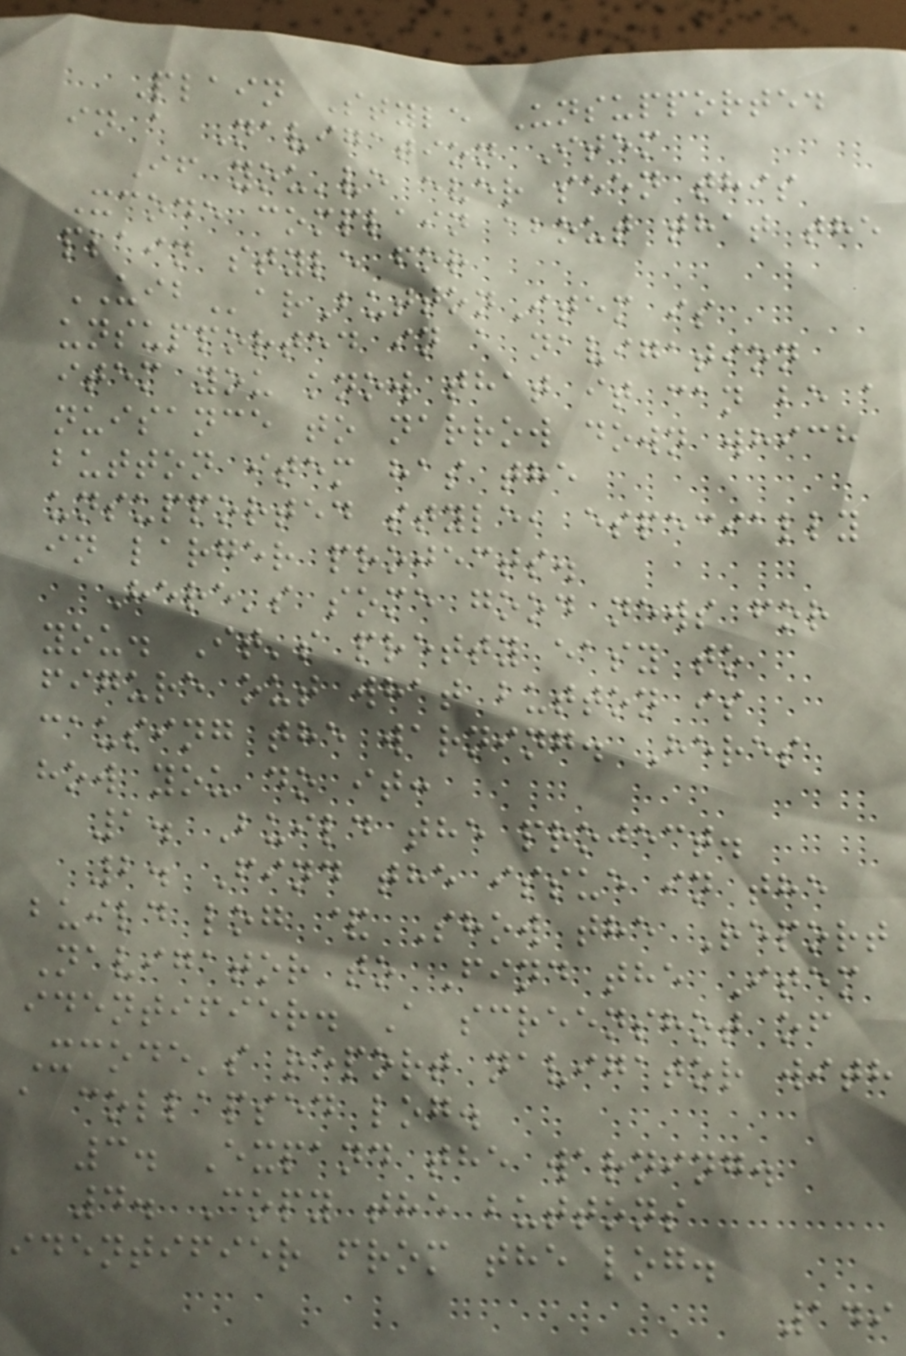Plain Style Unsupported
in a Navigation Item
If you've ever seen this
Xcode complain about that the
plain style for
UIBarButtonItem is
unsupported in a navigation
item you know that it can be a
nuisance to narrow down which
button item has the
unsupported style, especially
in larger projects.
Here's some good news for
you. It's pretty easy to
figure out what button is
causing the warning. Heres
how you do it:
1. Build the project.
2. Find the issue in the
build log & Show the Report
Navigator to Find the Item
identifier. A screenshot of
Xcode's report navigator with
a collapsed log.
3. Expand the warning.
4. Copy the buttons
identifier from the log.
149
